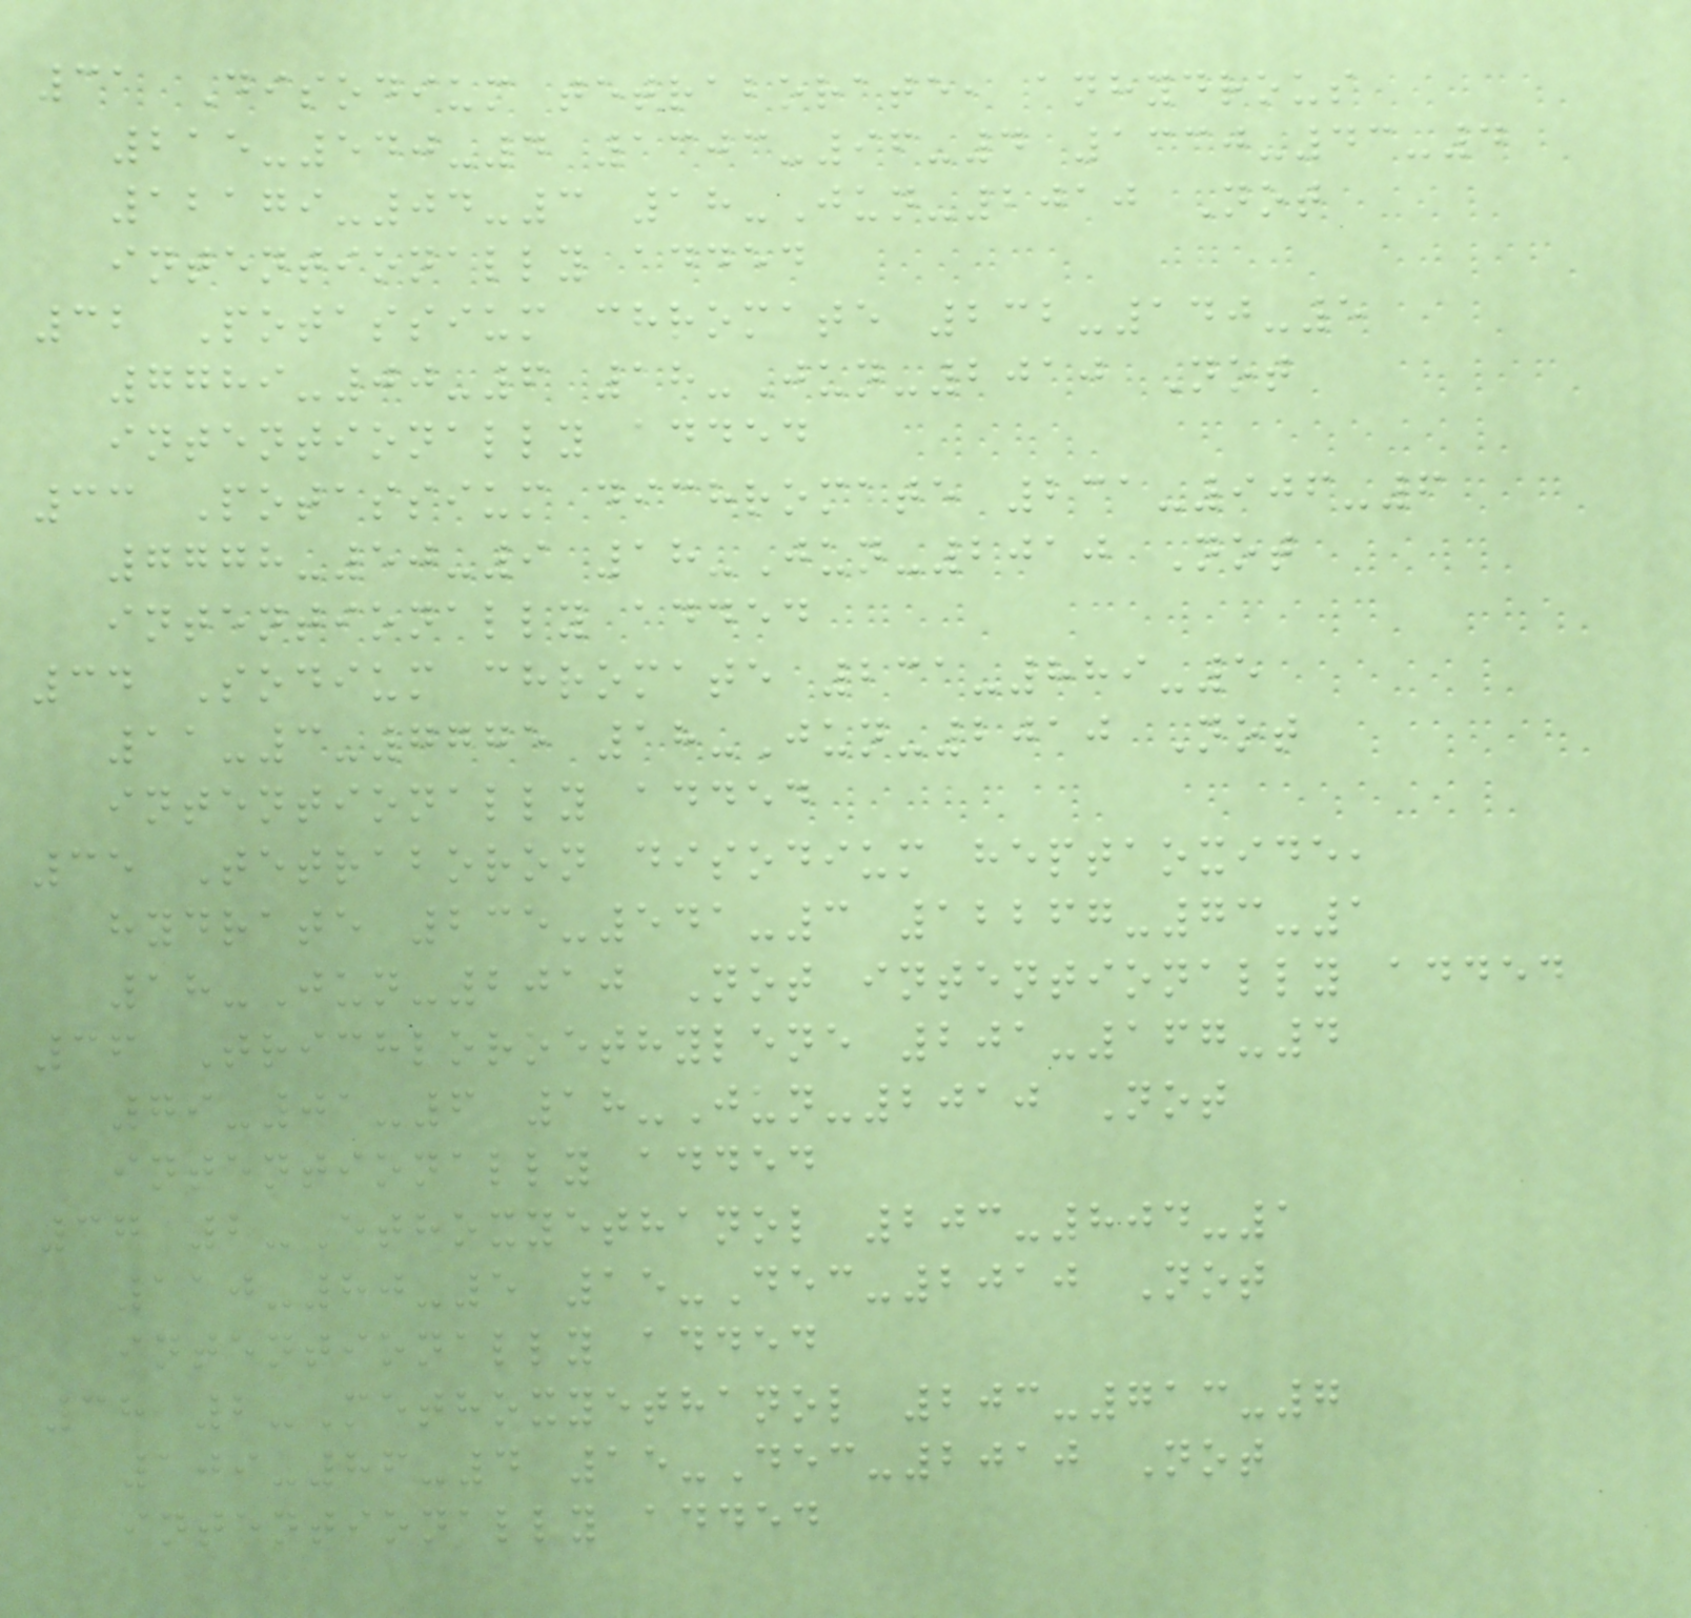31 Disodium tetraborate, anhydrous
215-540-4 1303-96-4 1330-43-4
12179-04-3 18-Jun-2010 Not
intentionally added
32 Potassium chromate 232-140-5
7789-00-6 18-Jun-2010 Not
intentionally added
33 Potassium dichromate 231-906-6
7778-50-9 18-Jun-2010 Not
intentionally added
34 Sodium chromate 231-889-5
11-3-7775 18-Jun-2010 Not
intentionally added
35 Tetraboron disodium heptaoxide,
hydrate 235-541-3 12267-73-1
18-Jun-2010 Not intentionally added
36 Trichloroethylene 201-167-4
79-01-6 18-Jun-2010 Not
intentionally added
37 2-Ethoxyethanol 203-804-1
110-80-5 15-Dec-2010 Not
intentionally added
38 2-Methoxyethanol 203-713-7
109-86-4 15-Dec-2010 Not
intentionally added
